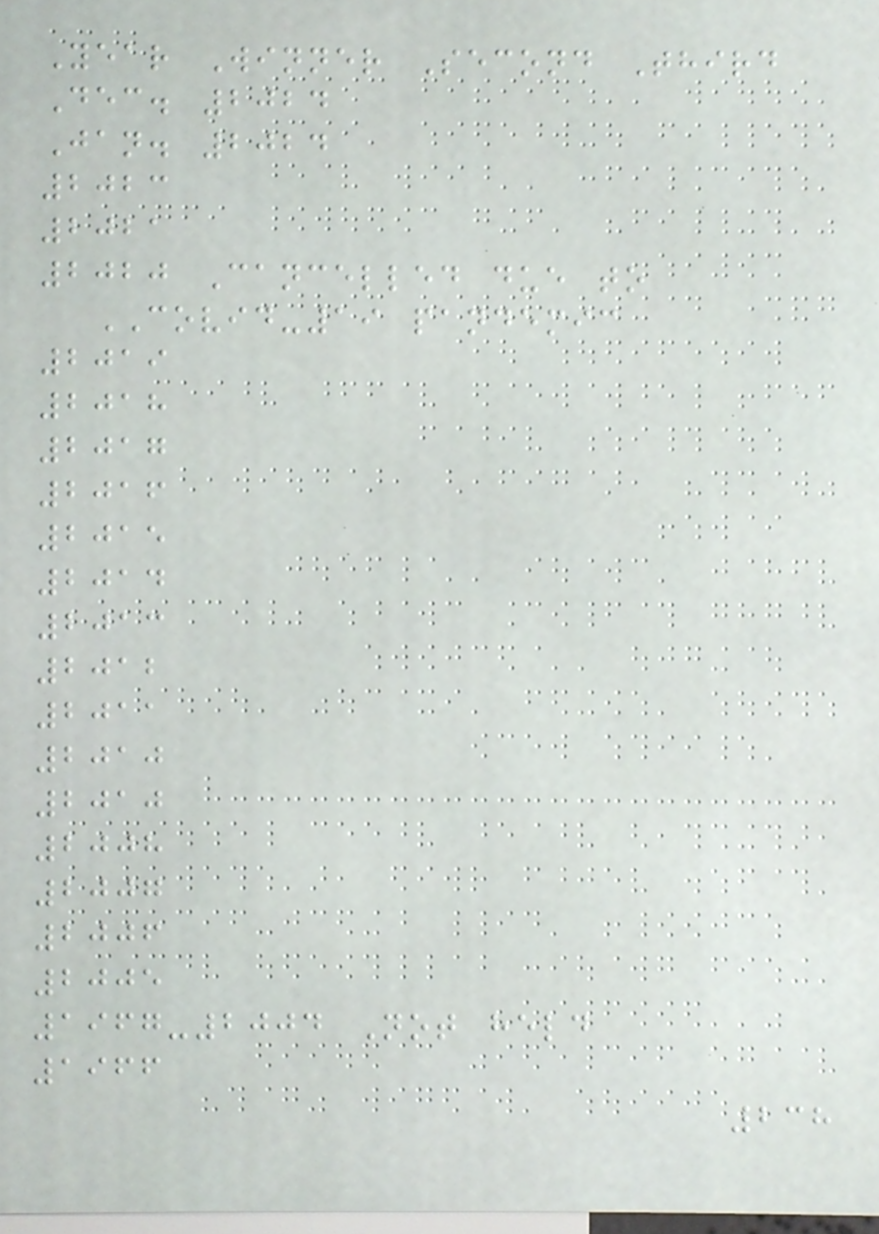Year Winner Second Third
Dec. 2024
Jan. 2024
2023
2021
2020 Cancelled due to
COVID-19 pandemic
2019
2018
2017
2016
2015
2014
2013
2012
2011
2010
2010
2008
2007
2006
2005
1967-2004 Not held
1966
238
